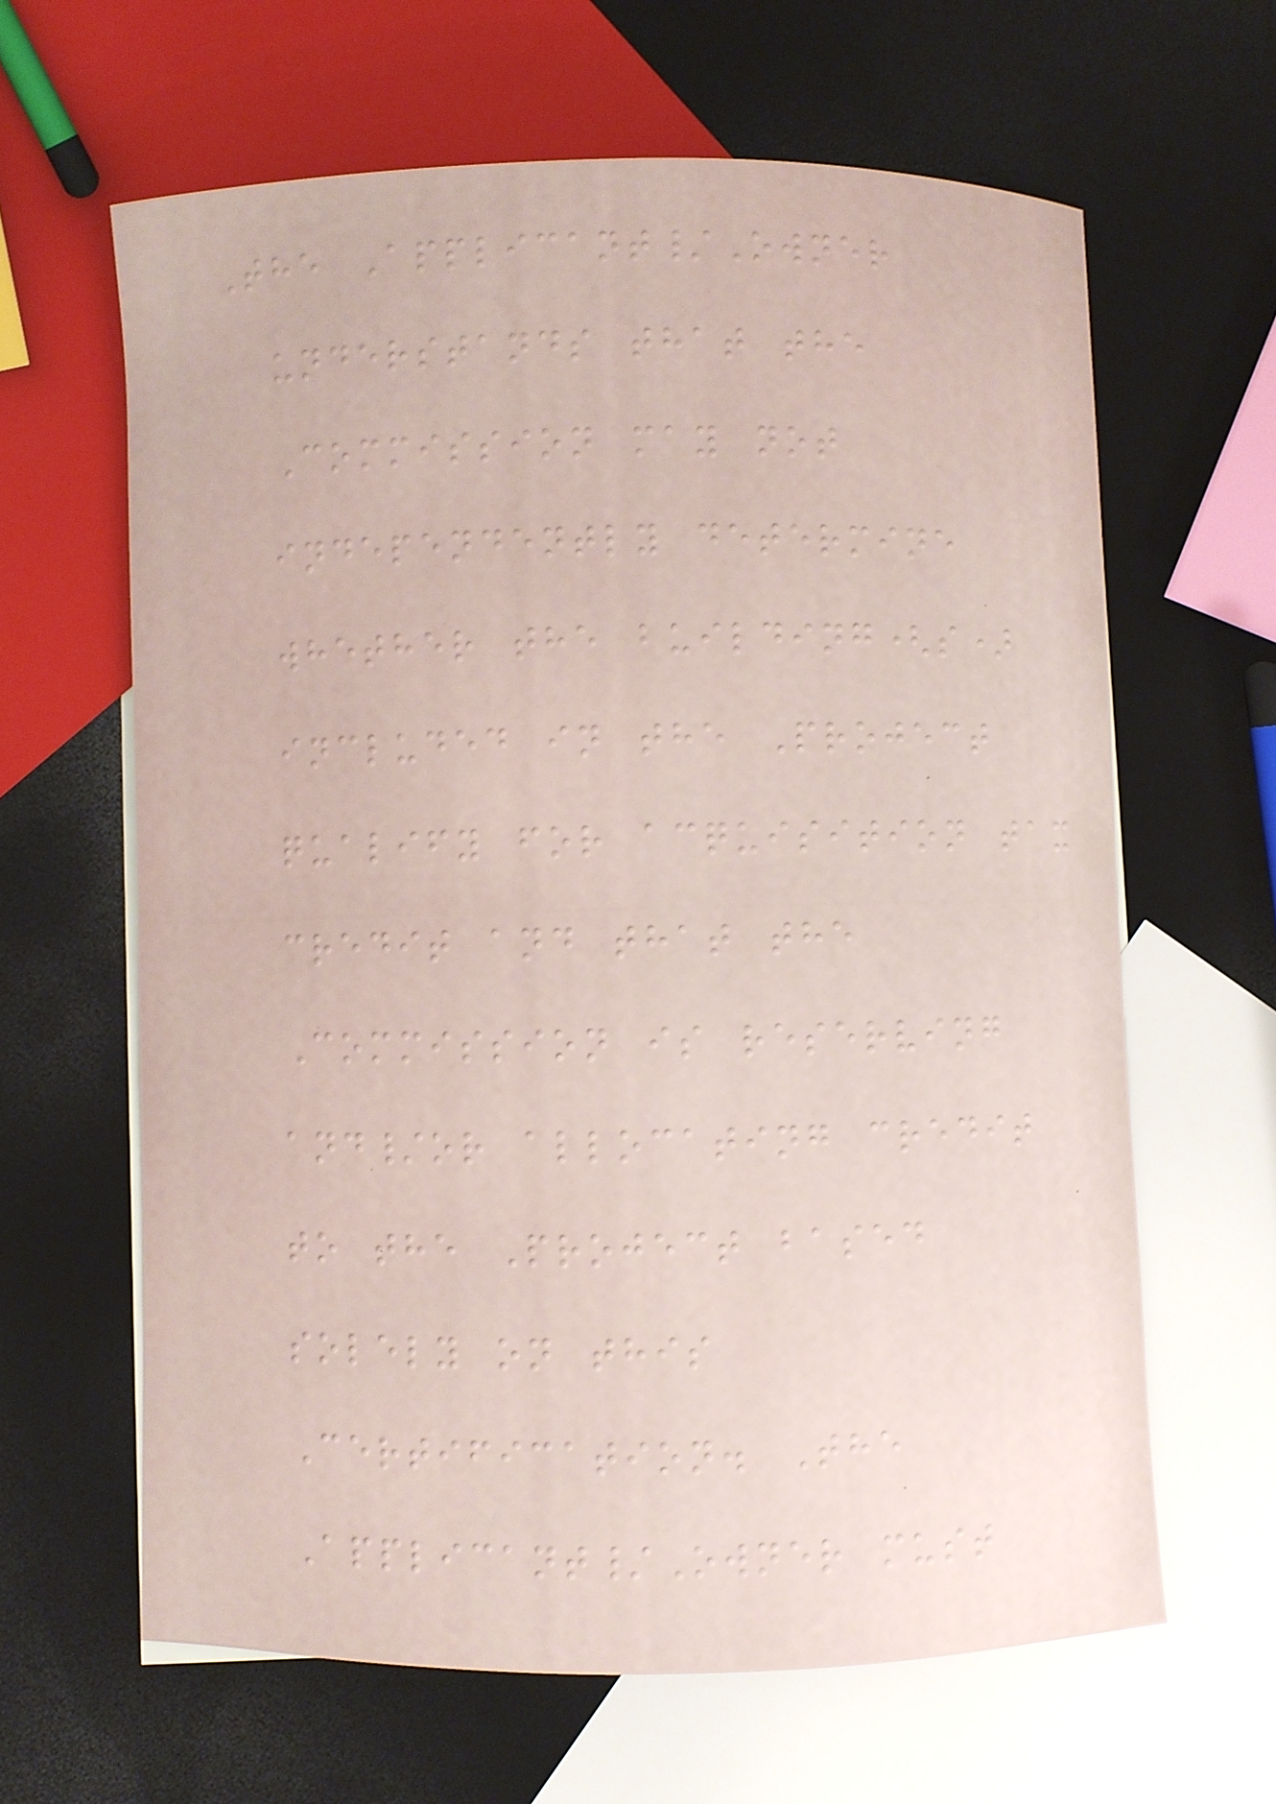The Applicant/Owner
understands that the
Commission may not
independently determine
whether the building(s)
included in the Project
qualify for acquisition tax
credit and that the
Commission is reserving
and/or allocating credit
to the Project based
solely on this
Certification. The
Applicant/Owner must
